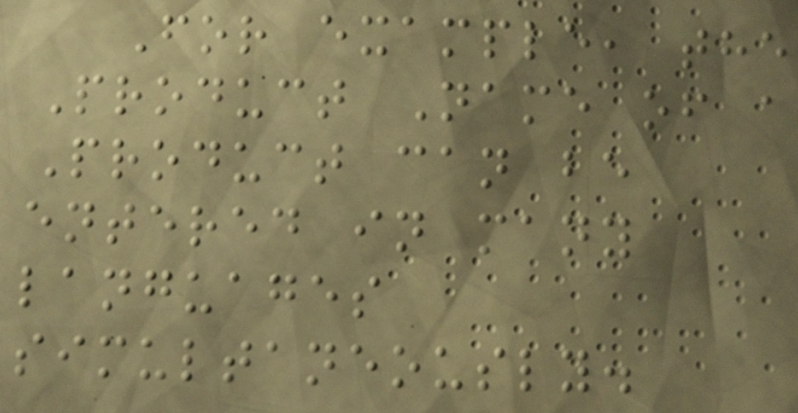For example, the
Product Name of a
Product can be
entered in many
languages
simultaneously.
